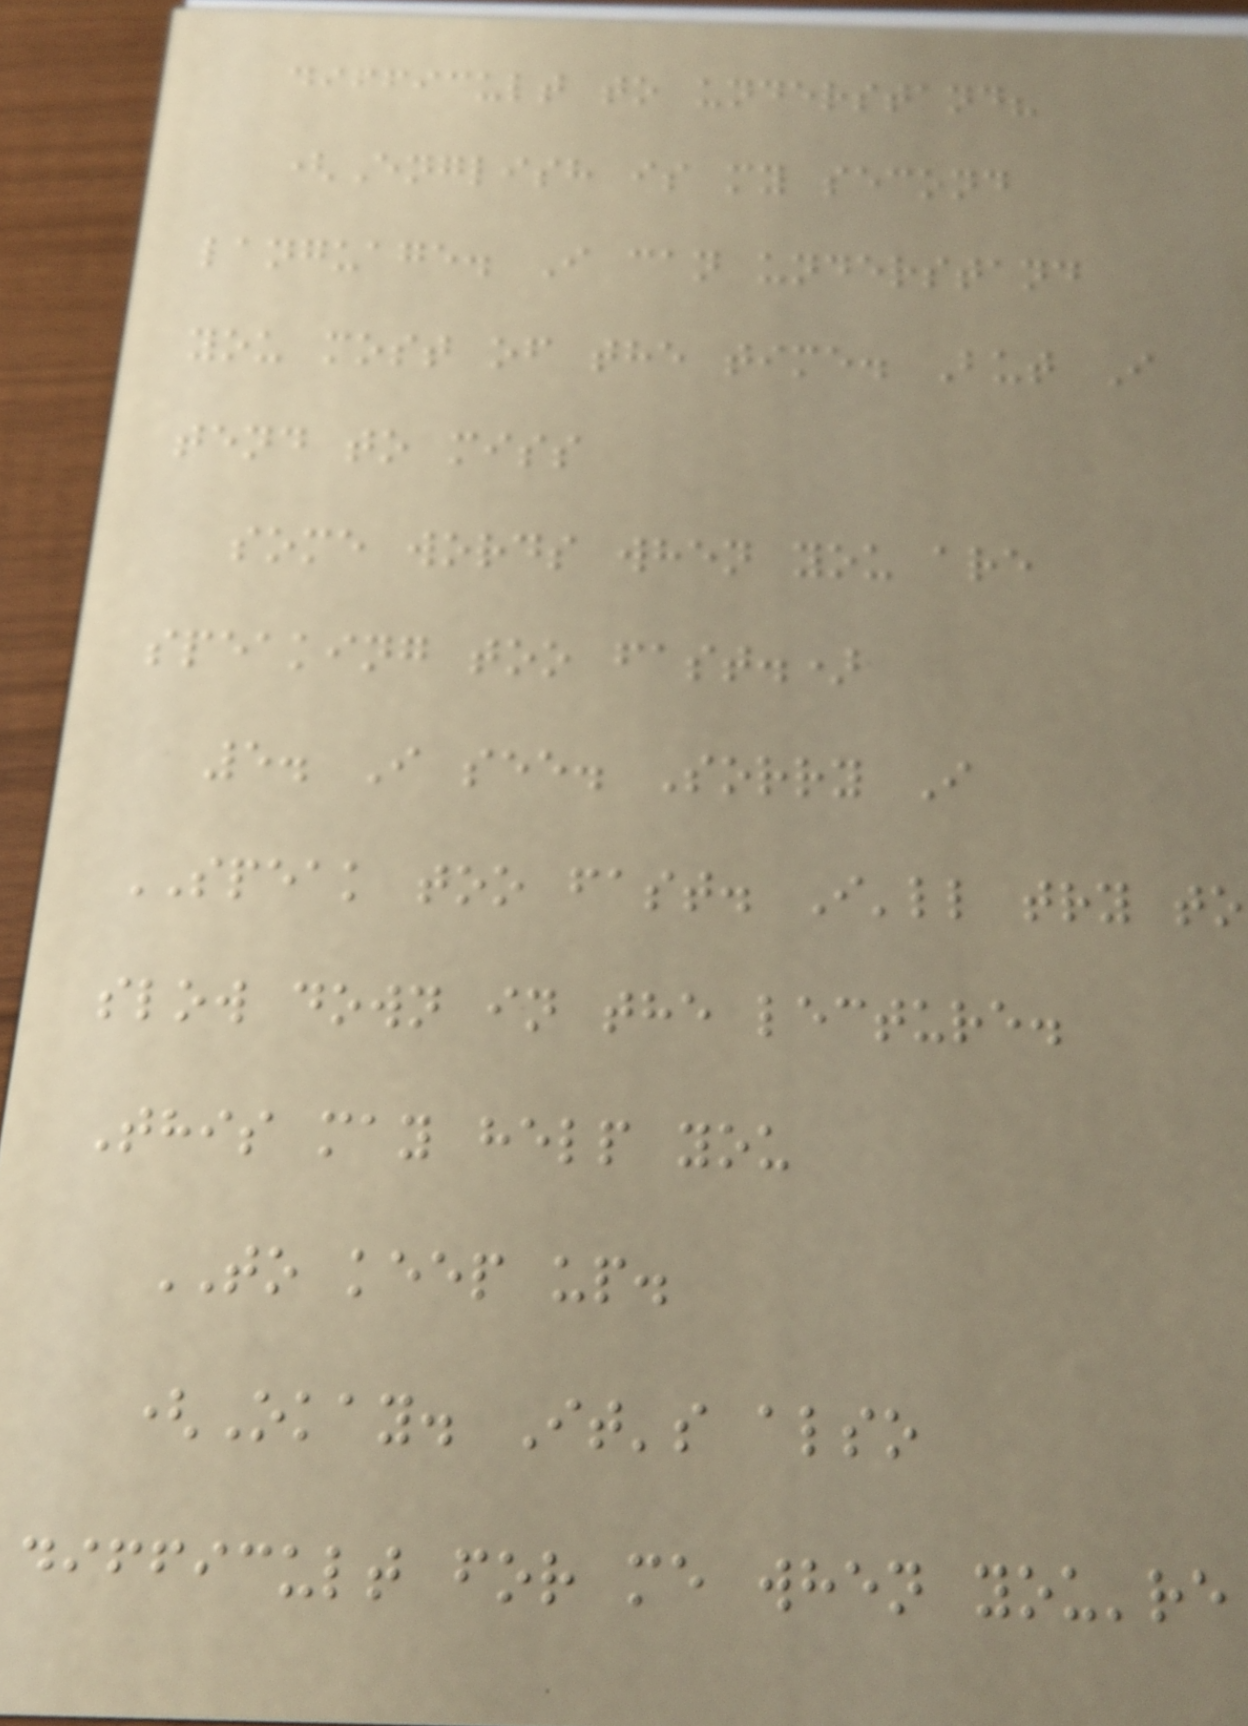difficult to understand?
(English is my second
language. I can understand
you most of the time. But I
tend to miss
some words when you are
speaking too fast.)
5. I see. Sorry I
SPEAK too fast. I'll try to
slow down in the lecture.
This may help you
TO keep up.
(Okay. It's also
difficult for me when you're
